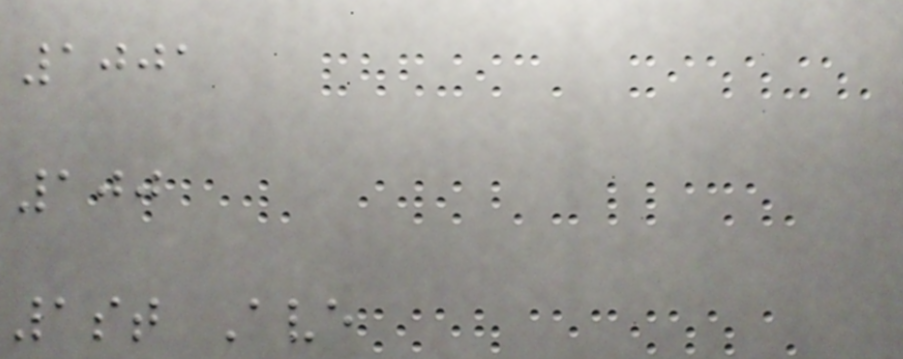1001
100
1st Ave
